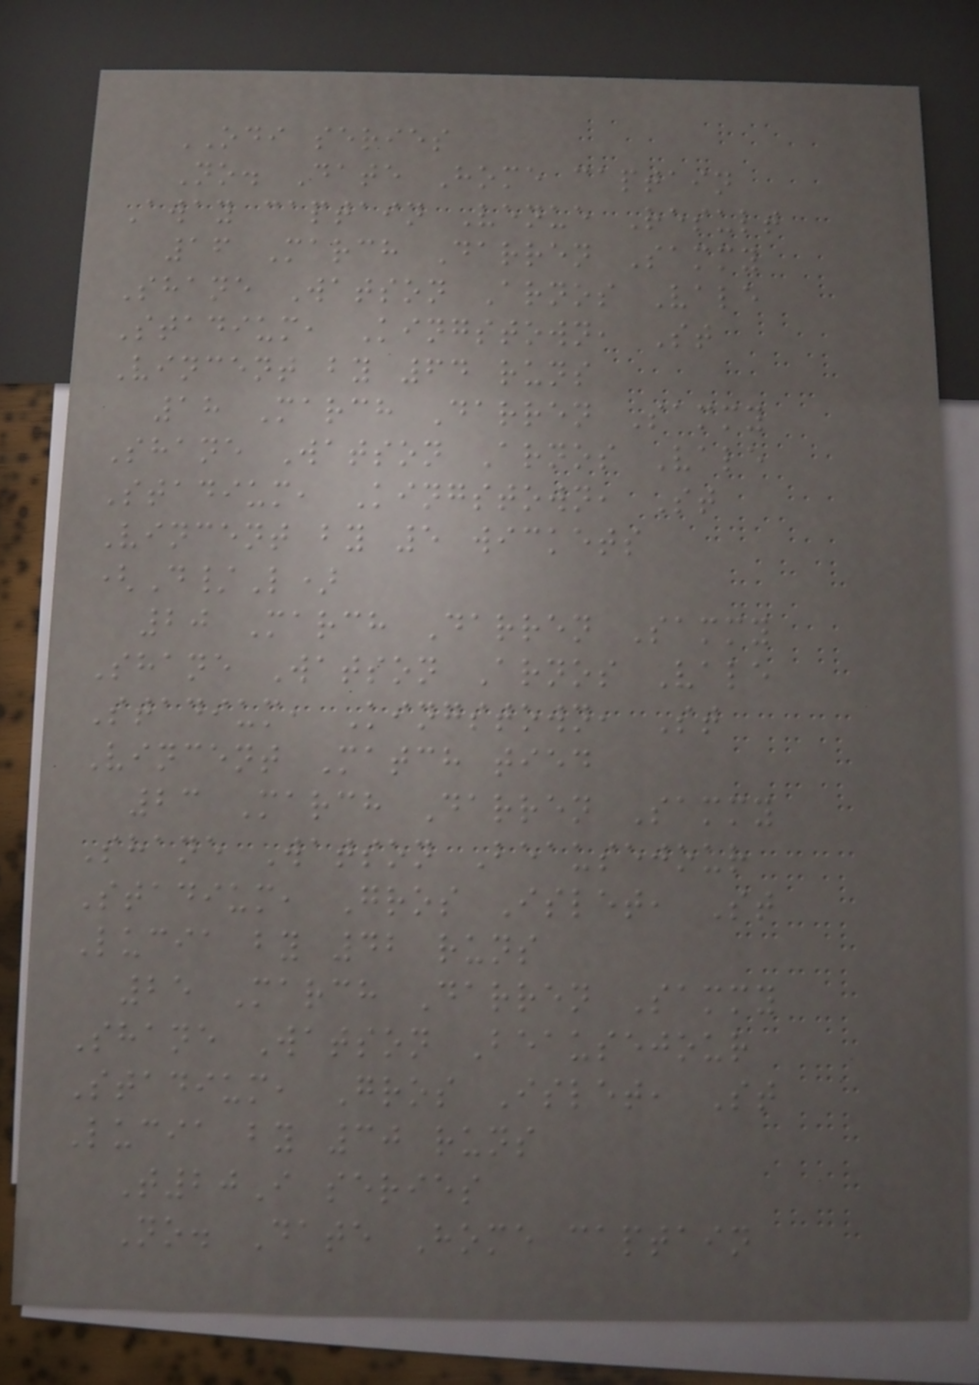ODI series
No. Date Home captain
Away captain Venue Result
16 March Darren Sammy
Shane Watson Arnos Vale
Stadium, Kingstown, St
Vincent by 64 runs
18 March Darren Sammy
Shane Watson Arnos Vale
Stadium, Kingstown, St
Vincent by 5 wickets
(D/L)
20 March Darren Sammy
Shane Watson Arnos Vale
Stadium, Kingstown, St
Vincent Match tied
23 March Darren Sammy
Shane Watson Beausejour
Stadium, Gros Islet, St
Lucia by 42 runs
25 March Darren Sammy
Shane Watson Beausejour
Stadium, Gros Islet, St
Lucia by 30 runs
T20I series
No. Date Home captain
